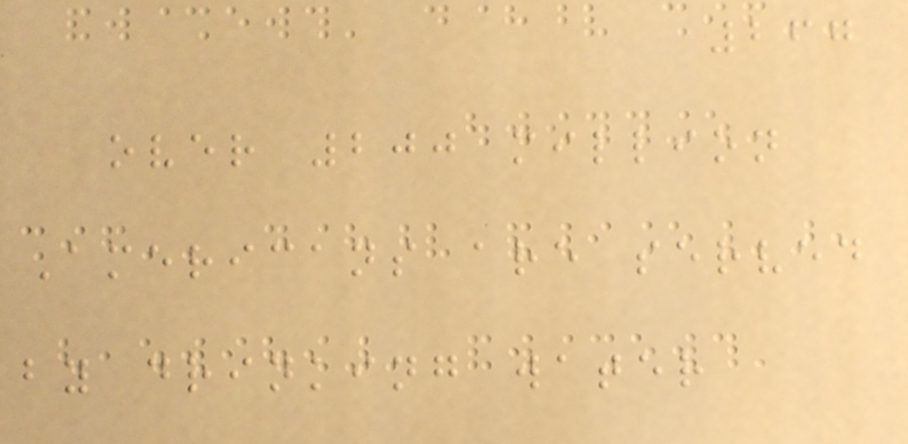267
over 200 million
Americans are served
by drinking water
